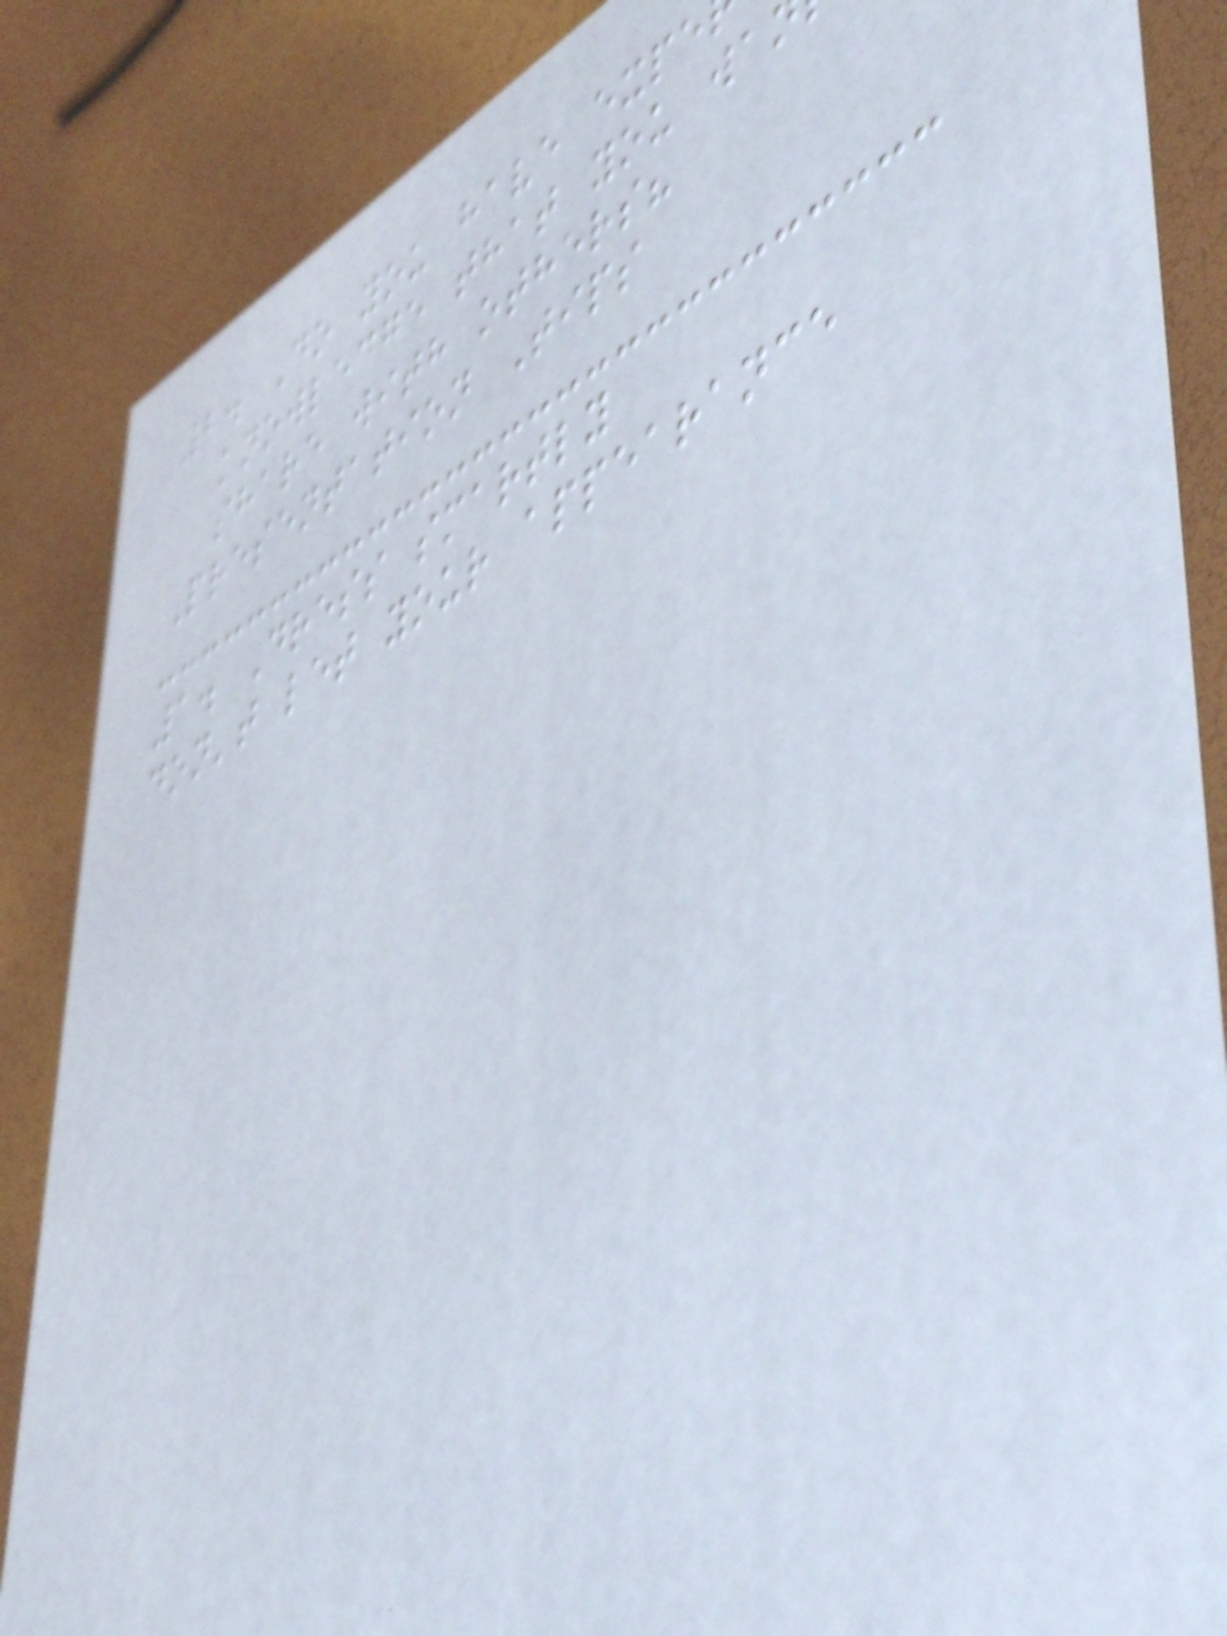2. Do you have expe
knowledge that you wa
share with others?
Presentation Tips
1. Dress smartly
don't let your appearance
